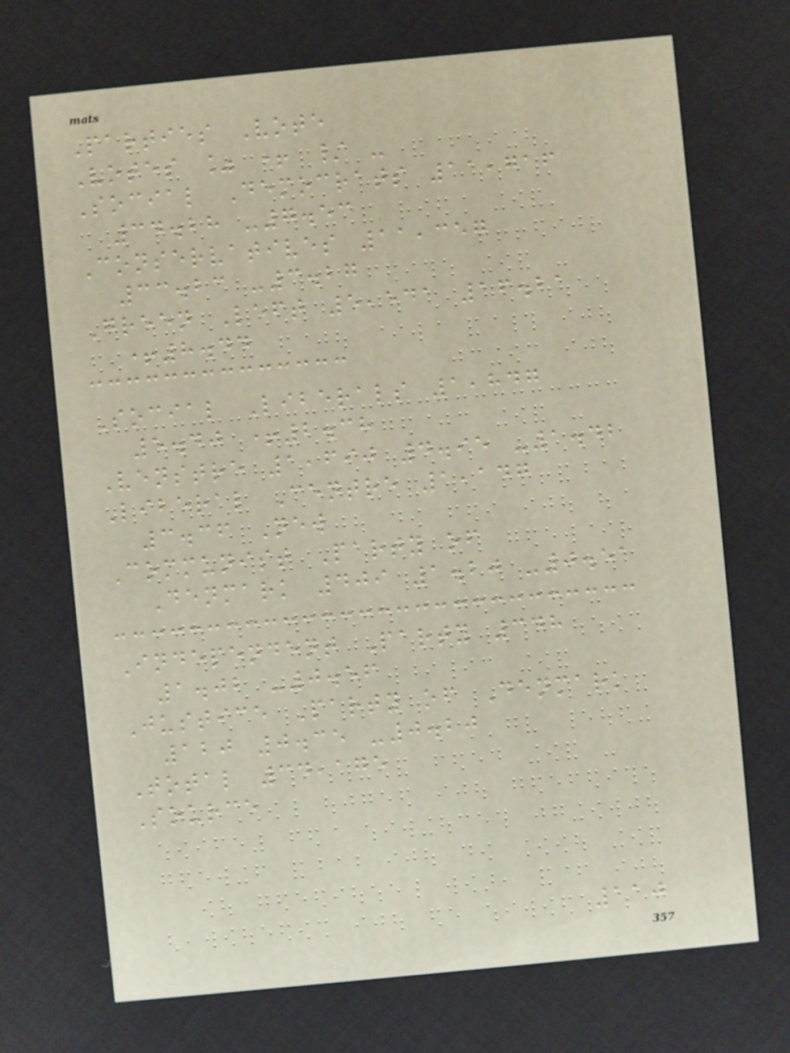Parties Vote
Votes % + / -
Social Democrats 11,716
34.28 -7.53
Conservatives 11,357
33.23 -3.27
Green Left 5,541 16.21
+8.44
Social Liberals 1,847
5.40 +2.38
Venstre 1,690 4.95 -1.42
Liberal Centre 1,147
3.36 New
Communist Party of
Denmark 409 1.20 -0.51
Independent Party 348
1.02 -0.56
Justice Party of Denmark
120 0.35 -0.20
Total 34,175
Source
110
